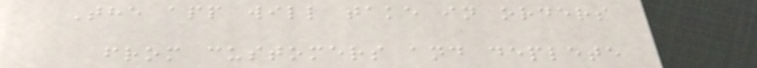The app will take in orders
from customers and deplete
